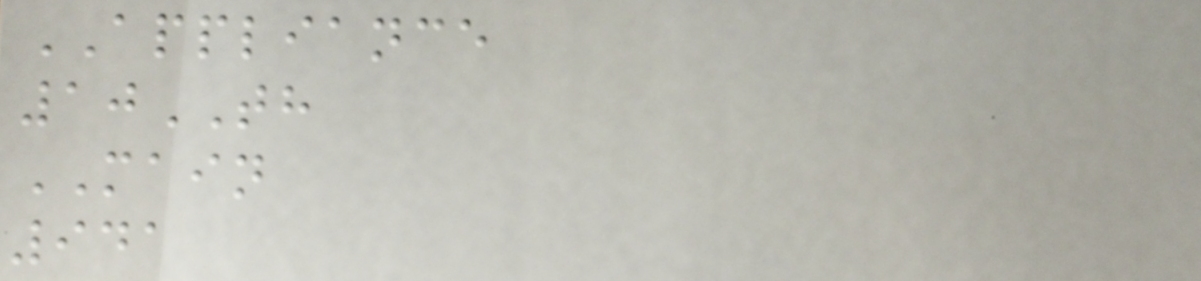APPLIANCE
10TH
MAIN
941
